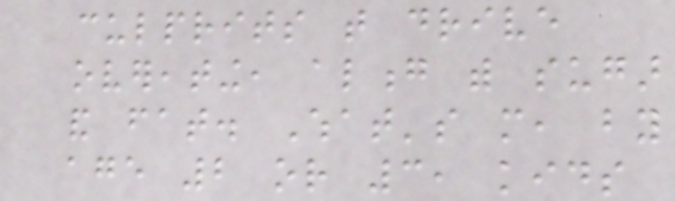culprits that drive
overeating, along with sugar
and fat. What's more, by
age 2 or 3, kids
